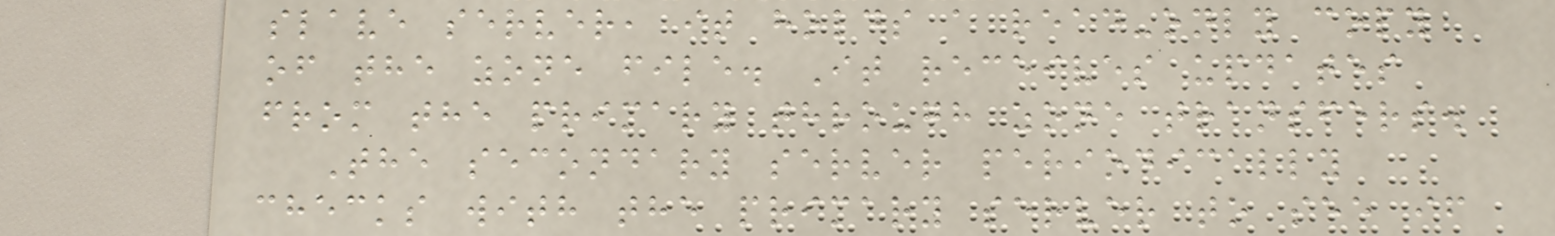slave server, it holds a read-only copy
of the zone file. It receives updates
from the primary through zone transfers.
The secondary server periodically
checks with the primary server to see if
